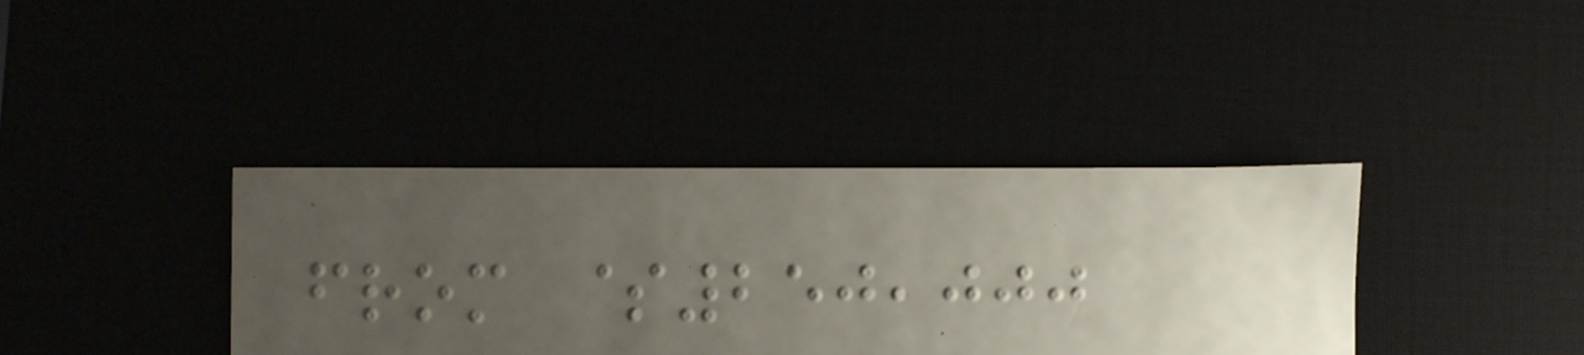from $250,000
